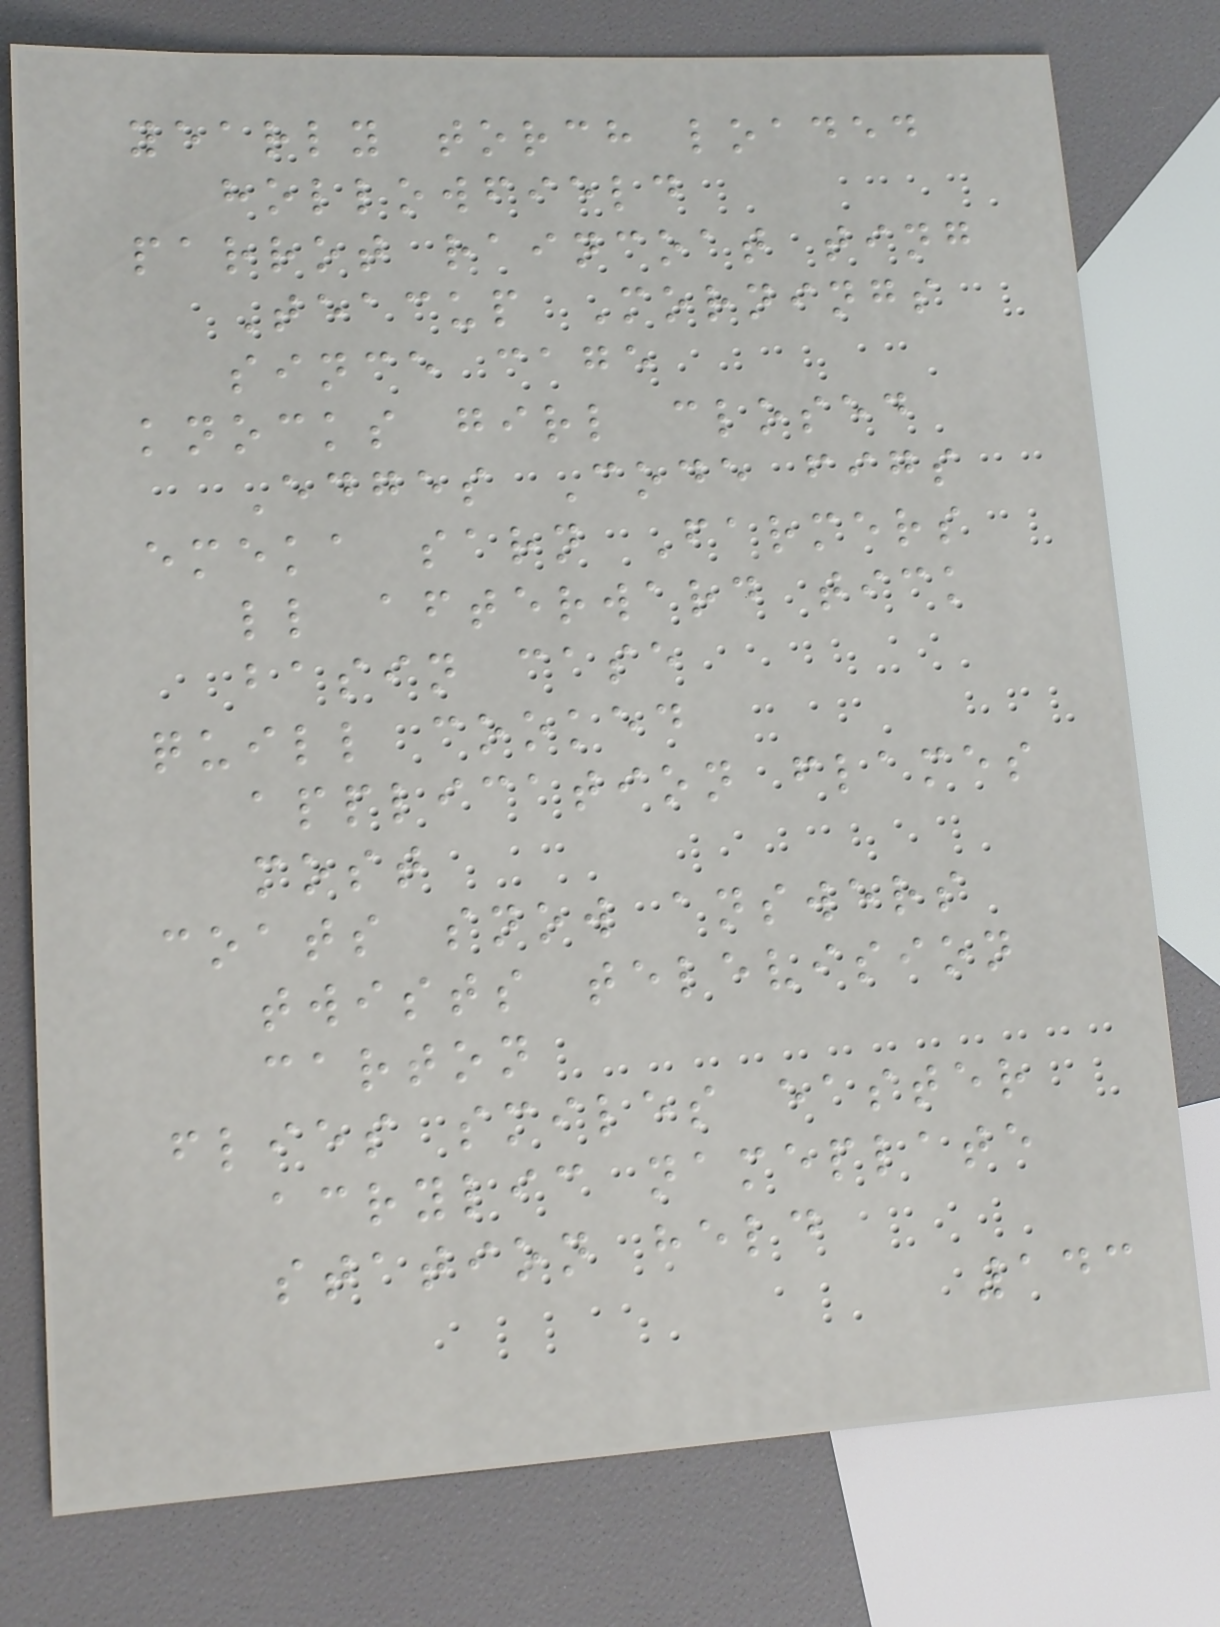yearly torch loaded
hollowfield
parrot raincoat ting
Teacup Mornings
since cage
knocks girl closed
Edges Code figs
emeka sarn Farmers
ll afterward tick
basin case
quill cooked
application flames
most
coats snow answers
twists television
carton
flies smiles easter
acrylic nameplate
station held
143
